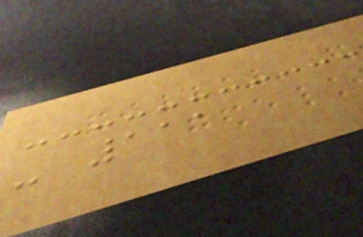- 111
